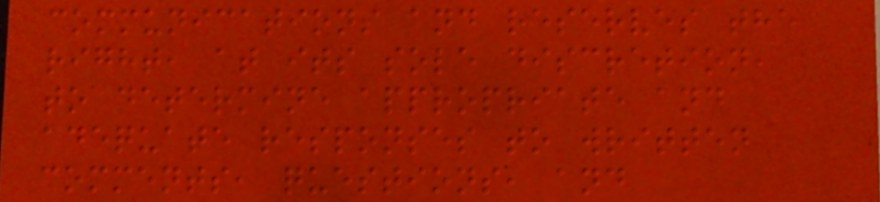communications and reserves the
right, at its sole discretion,
to determine appropriate and
adequate responses to written
comments, questions, and
